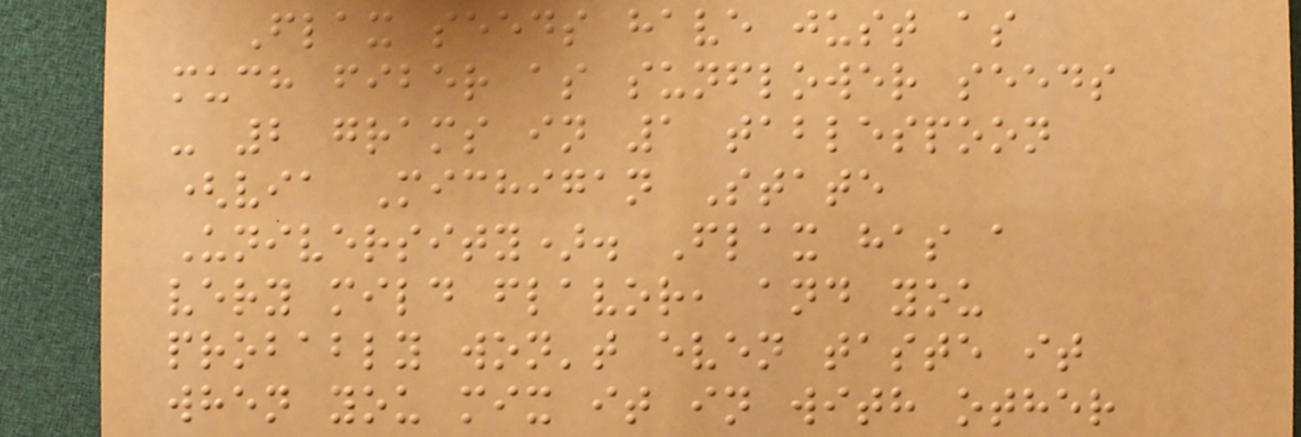Flax seeds have just as
much fiber as sunflower seeds
- 2 grams in 1 tablespoon
(via Michigan State
University). Flax has a
very mild flavor, and you
probably won't even taste it
when you mix it in with other
